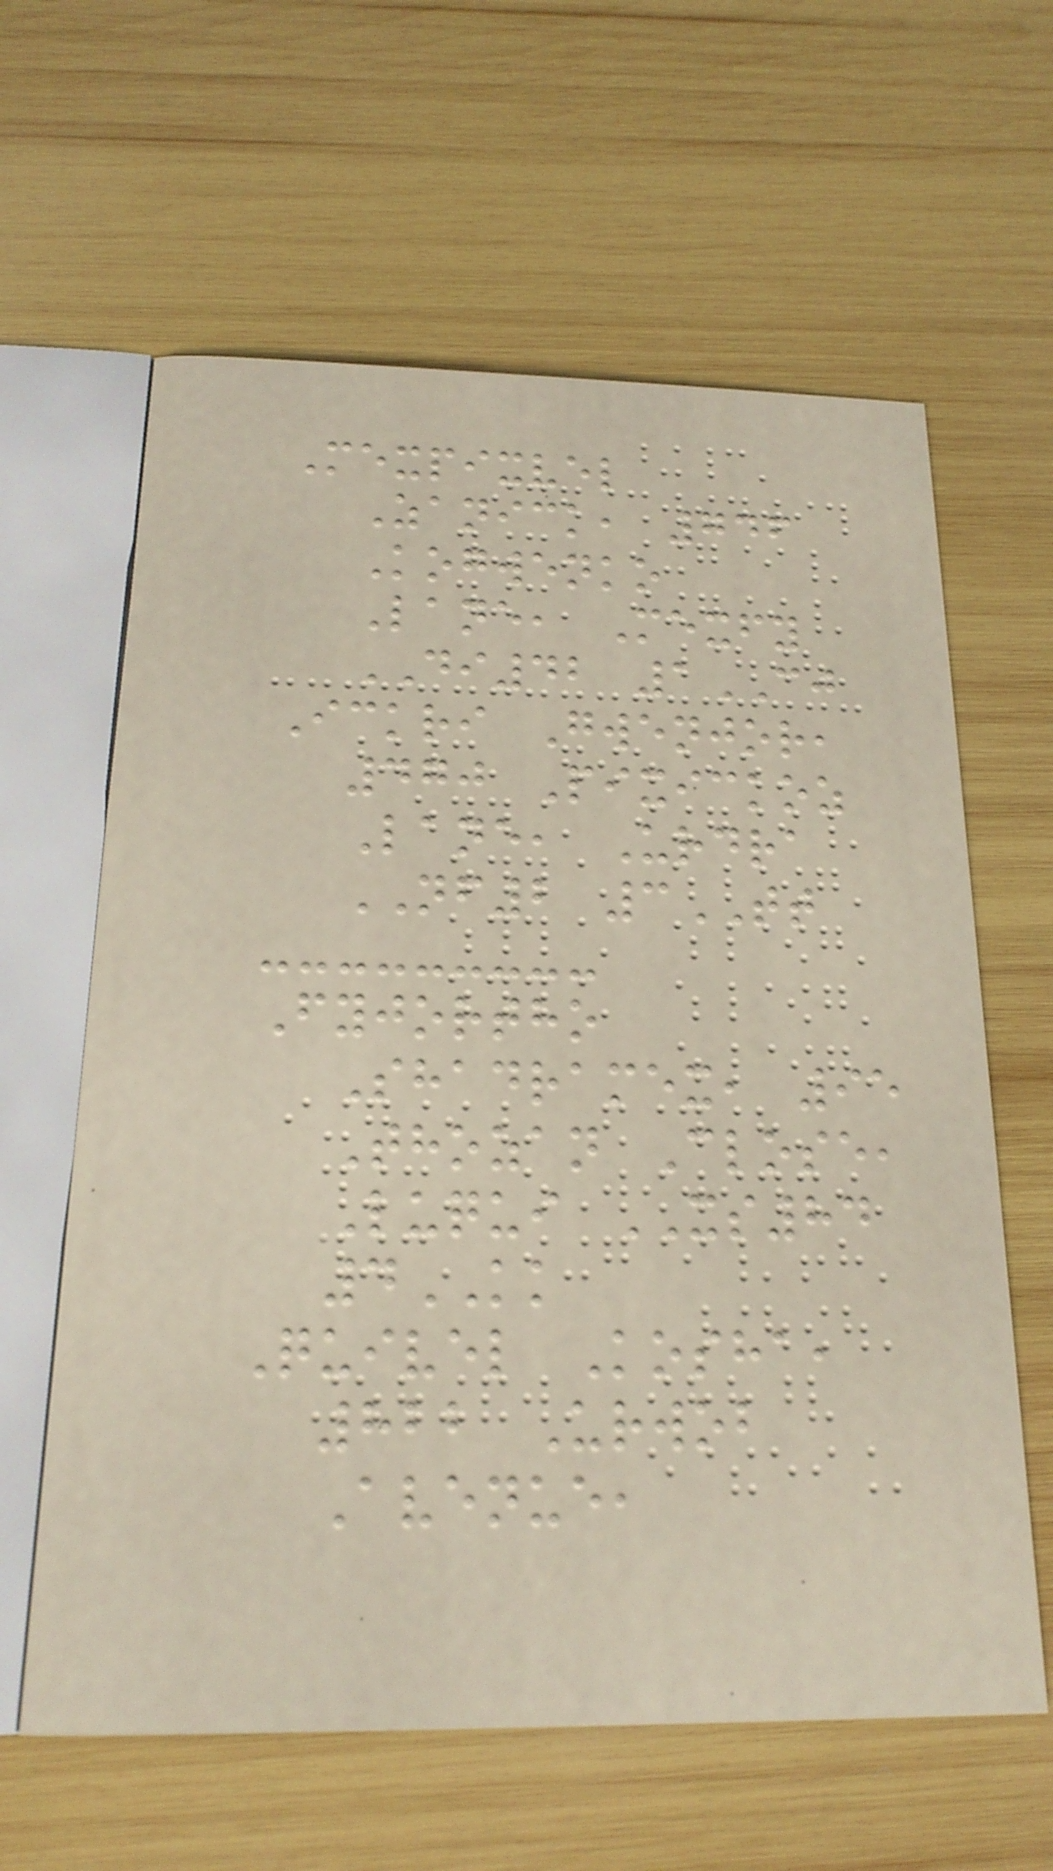Mexpixvel
Zanick, 746
Kogwenko
Lane, Mexfy
DI42 1CJ
Ickri Gwenjor,
470 Pixickoz
Lane, Urdra
NF2 3TT
Fyjortho
Shadramex, 95
Thozan Close,
Luqui XS84
4KK
Quivel Kosha,
822 Urwob
Avenue,
